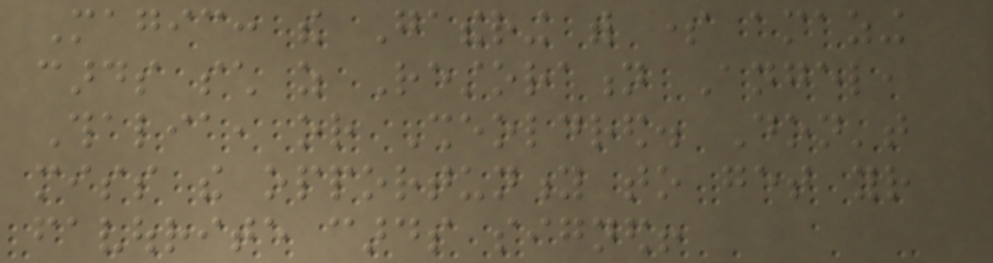Magic: the Gathering with some amazing
cards such as Restoration Angel,
Thalia, or Sheoldred. Don't
miss the opportunity to get your
favourite cards signed!
